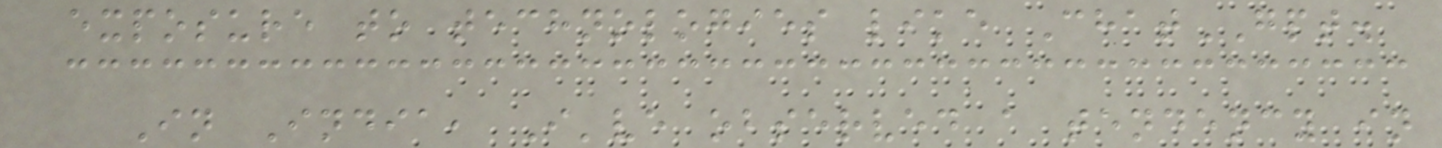exposure to technologies like ChatGPT.
In India, I've observed a tendency in
